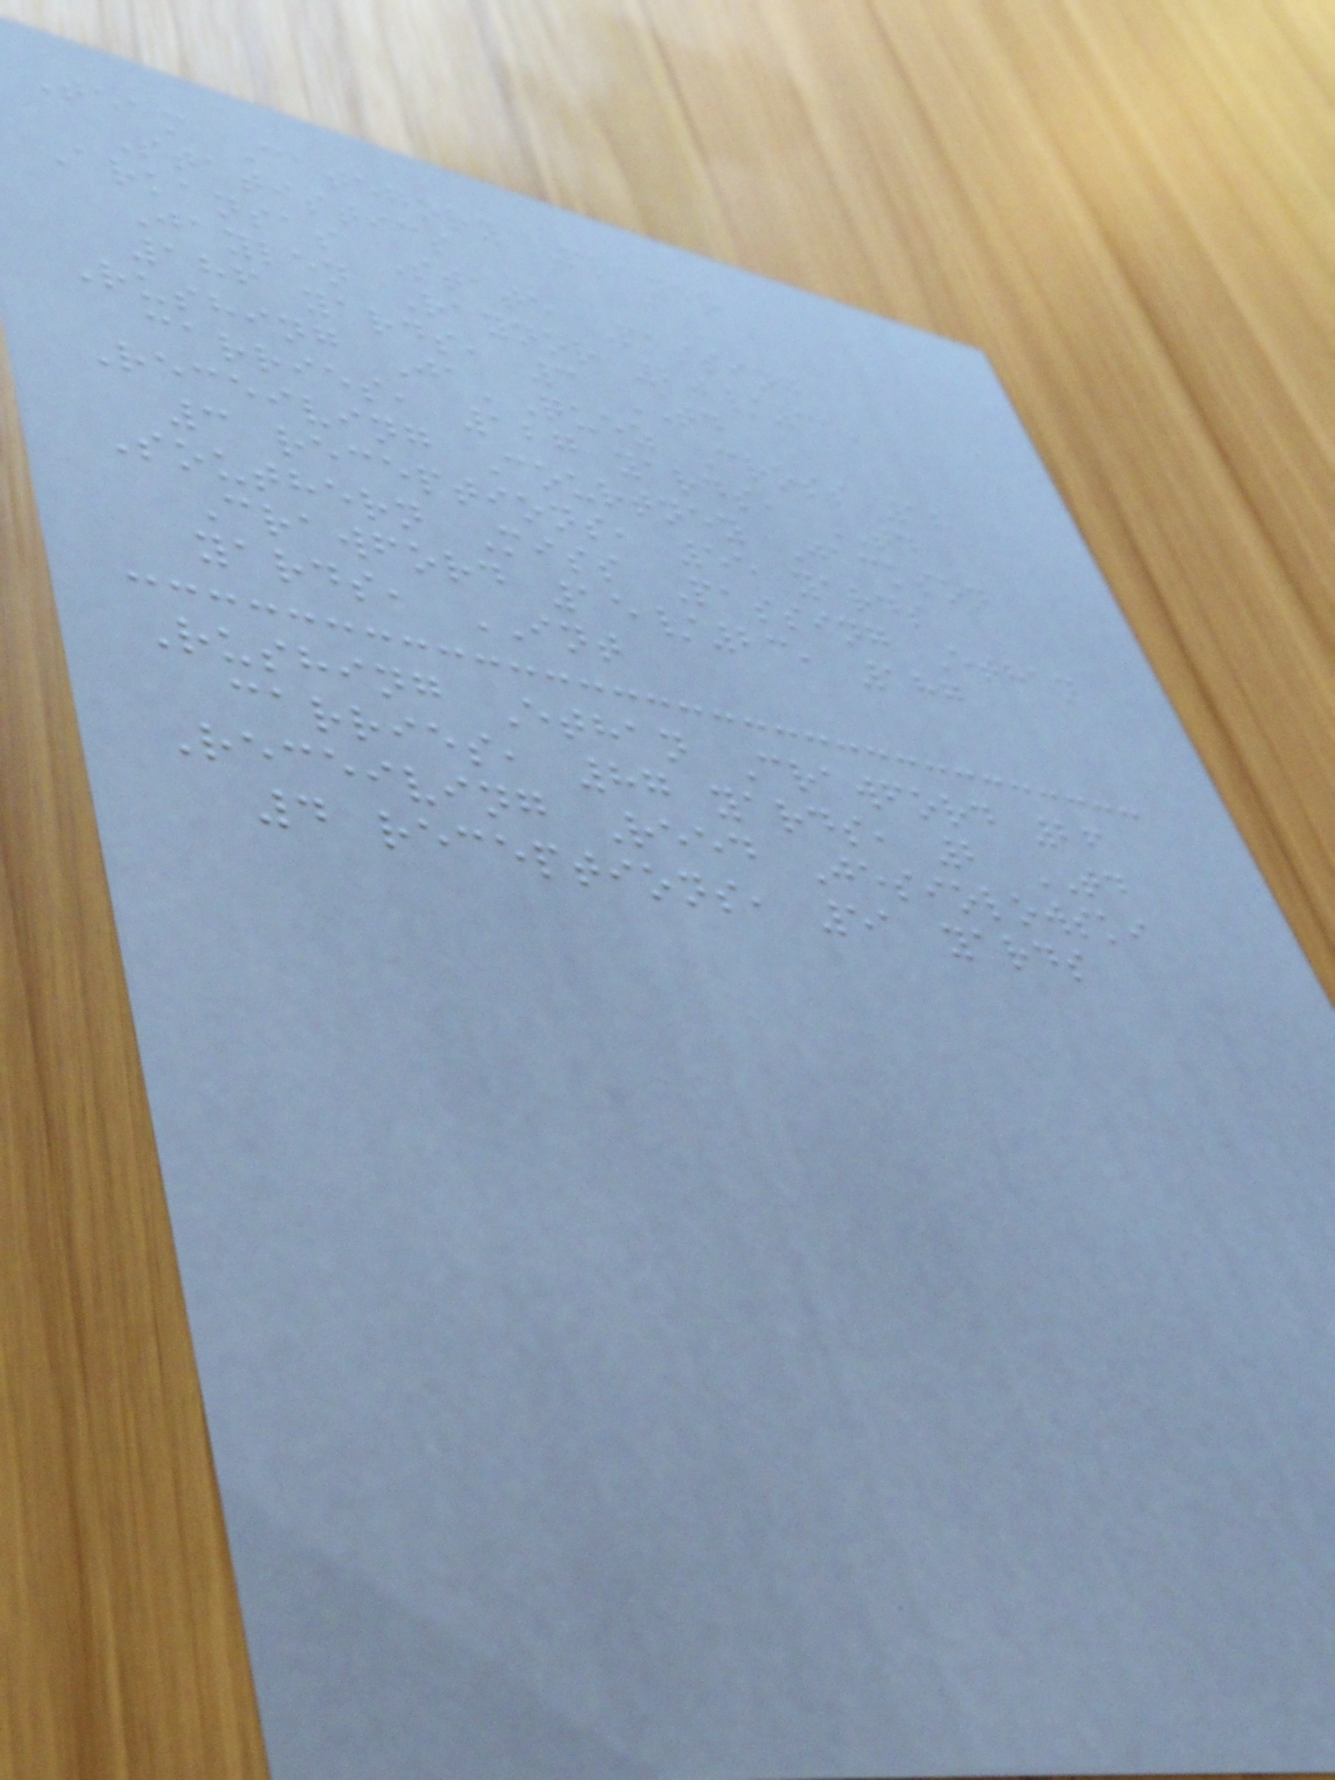Team Category Player
Statistics
Arkansas State Passing
Jaylen Raynor 20/31,
186 yards, 3 TD
Rushing Ja'Quez Cross 18
carries, 127 yards, TD
Receiving Courtney Jackson
3 receptions, 55 yards
Southern Miss Passing Ethan
Crawford 15/23, 187
yards, INT
Rushing Ethan Crawford 26
carries, 87 yards, 2 TD
Receiving Reed Jesiolowski
4 receptions, 51 yards
